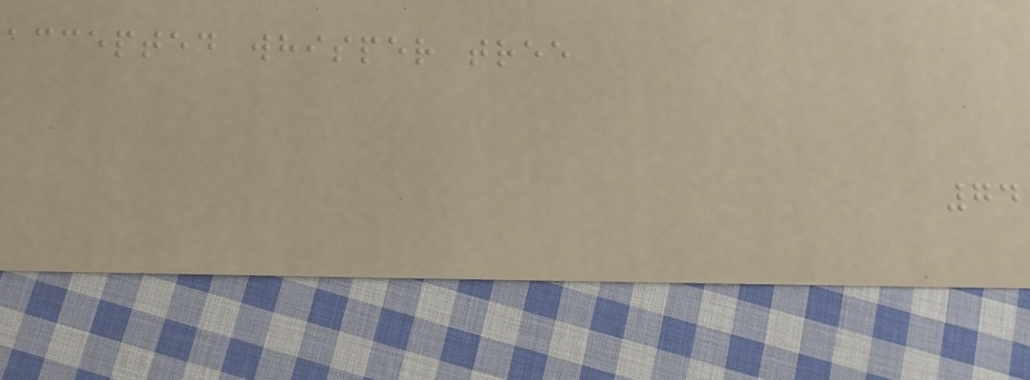accepted whisper tree
74
